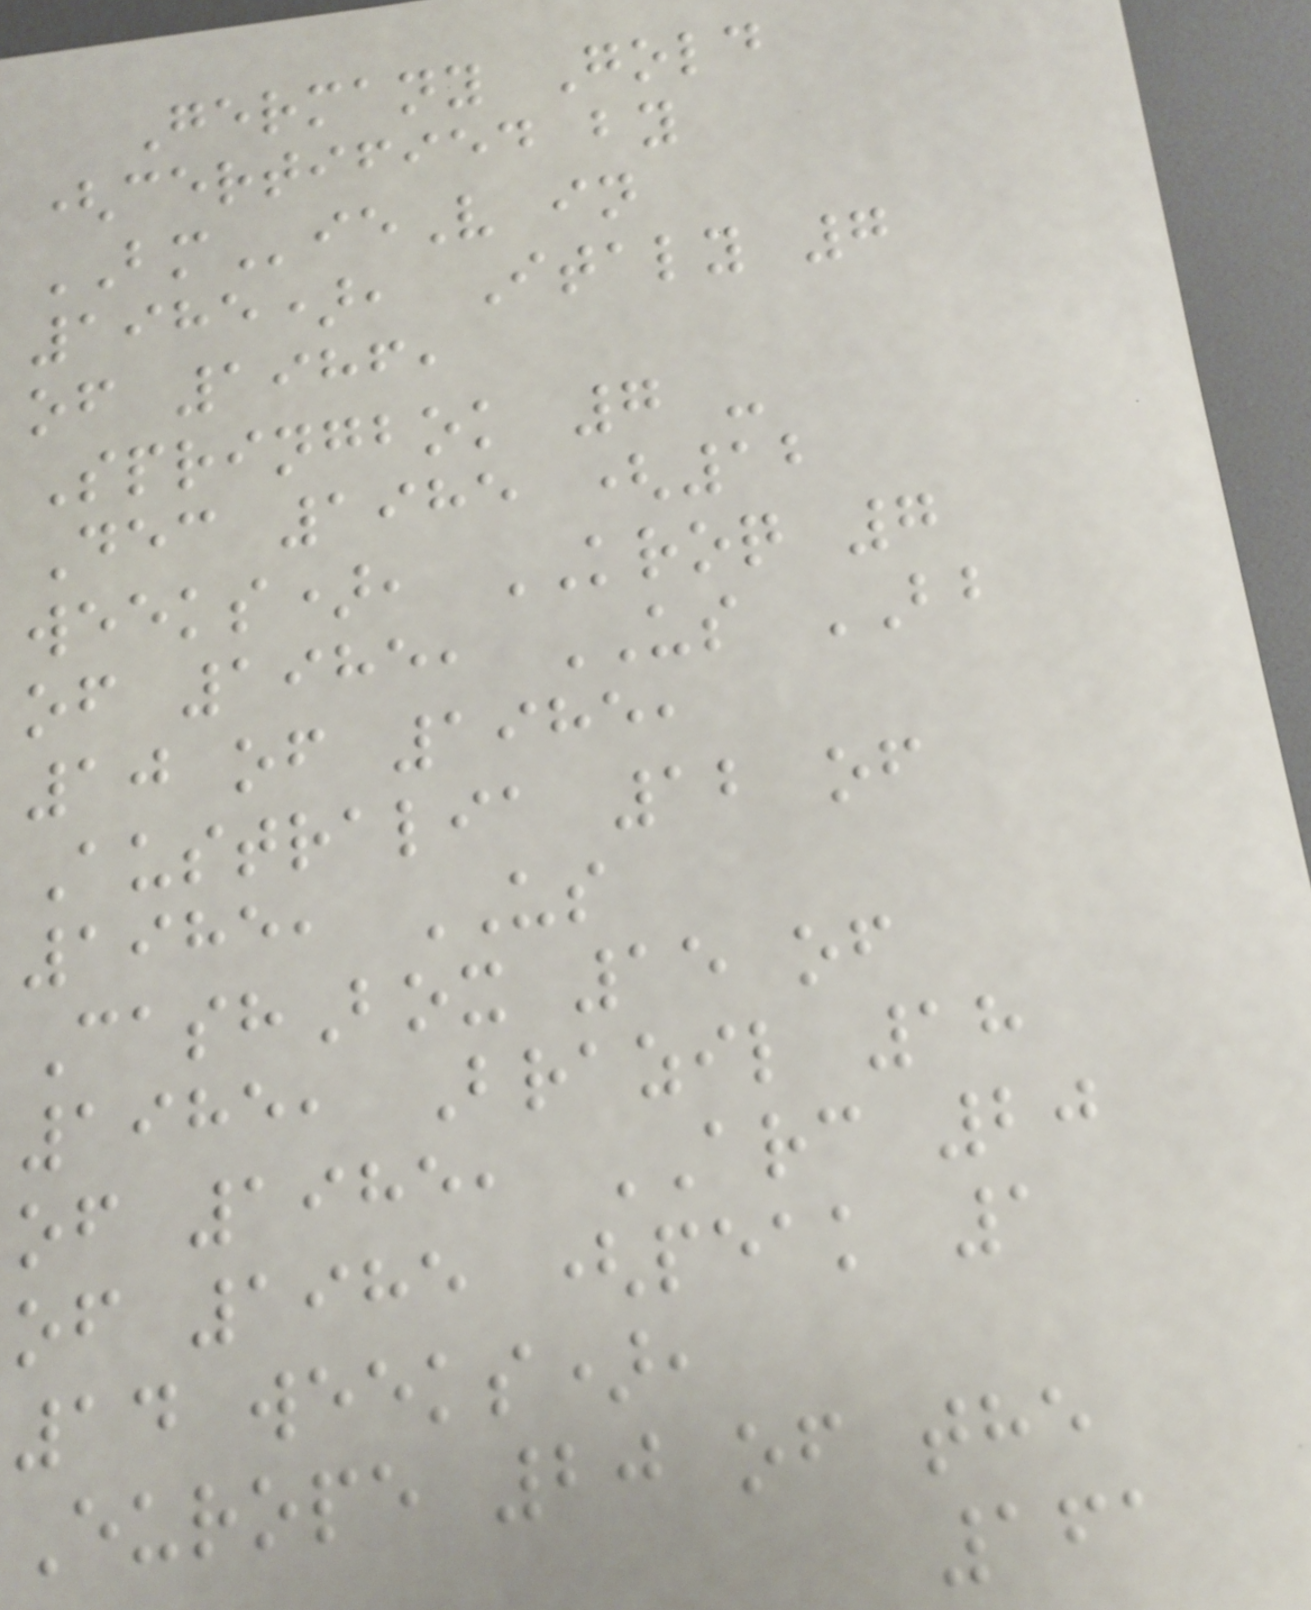Germany Gold
(certified by
BMieV in
1985), Italy 7
of 1986,
Springbok 7 -
Dec 1985 (12
weeks), KROQ 7
of 1985, US BB
10 of 1985,
Australia 12 of
1985, US
CashBox 15 of
1985, Brazil 18
of 1985, ARC 20
of 1985 (peak 1
14 weeks),
Europe 20 of the
161
